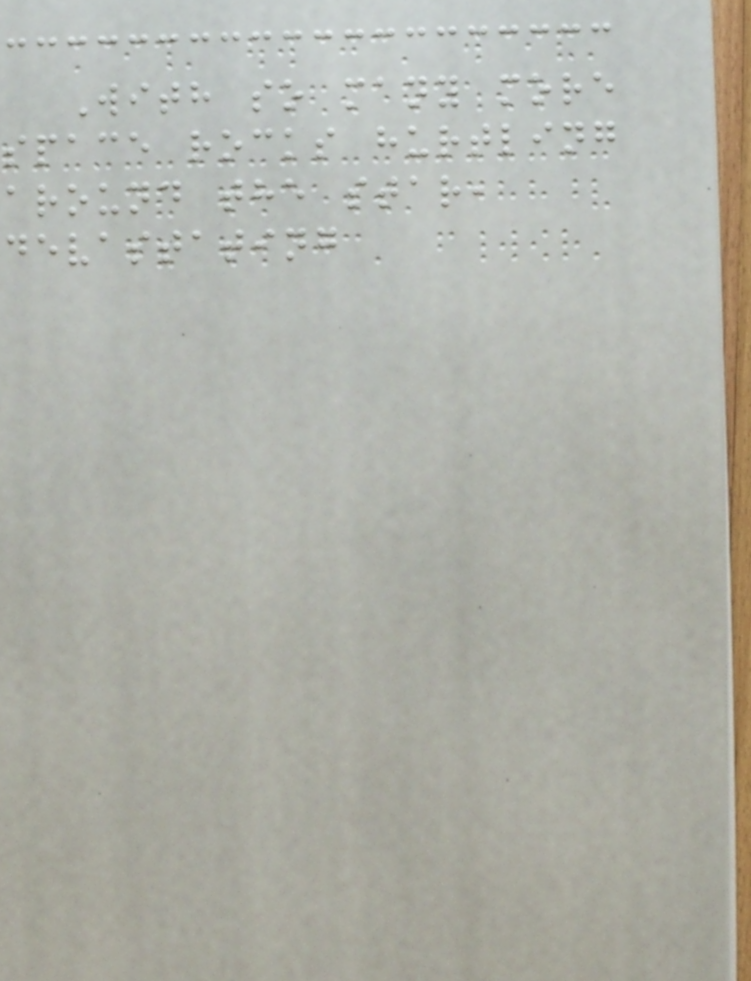With so many more
space rocks hurtling
around the star,
devastating
